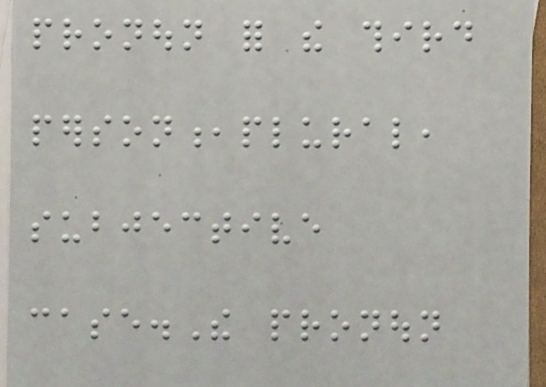pronoun for the third
person,plural,
subjective
case.The pronoun
